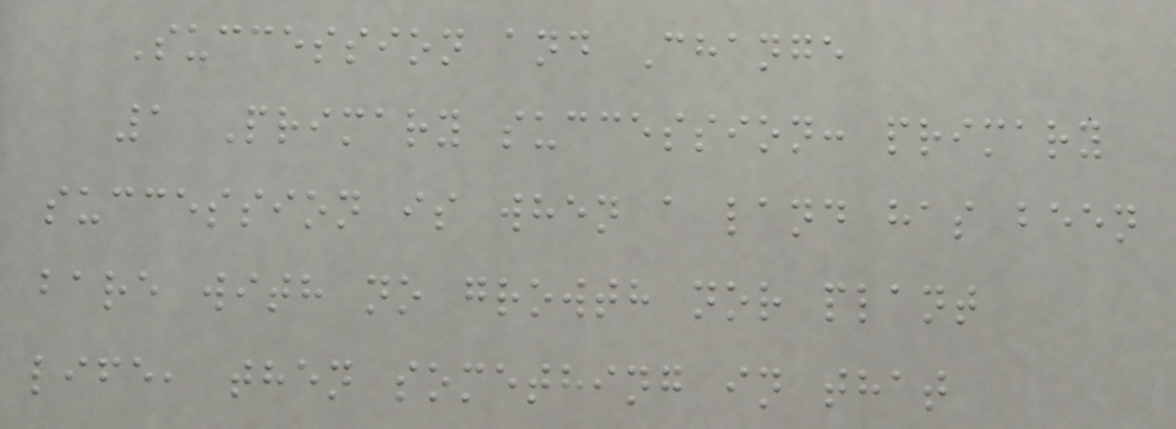Succession and Change
1 Primary succession: primary
succession is when a land has been
bare with no growth nor plant
life, then something in that
